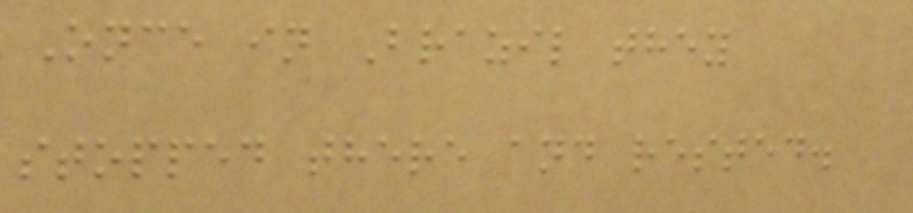Once in Brazil they
stopped there and rested.
